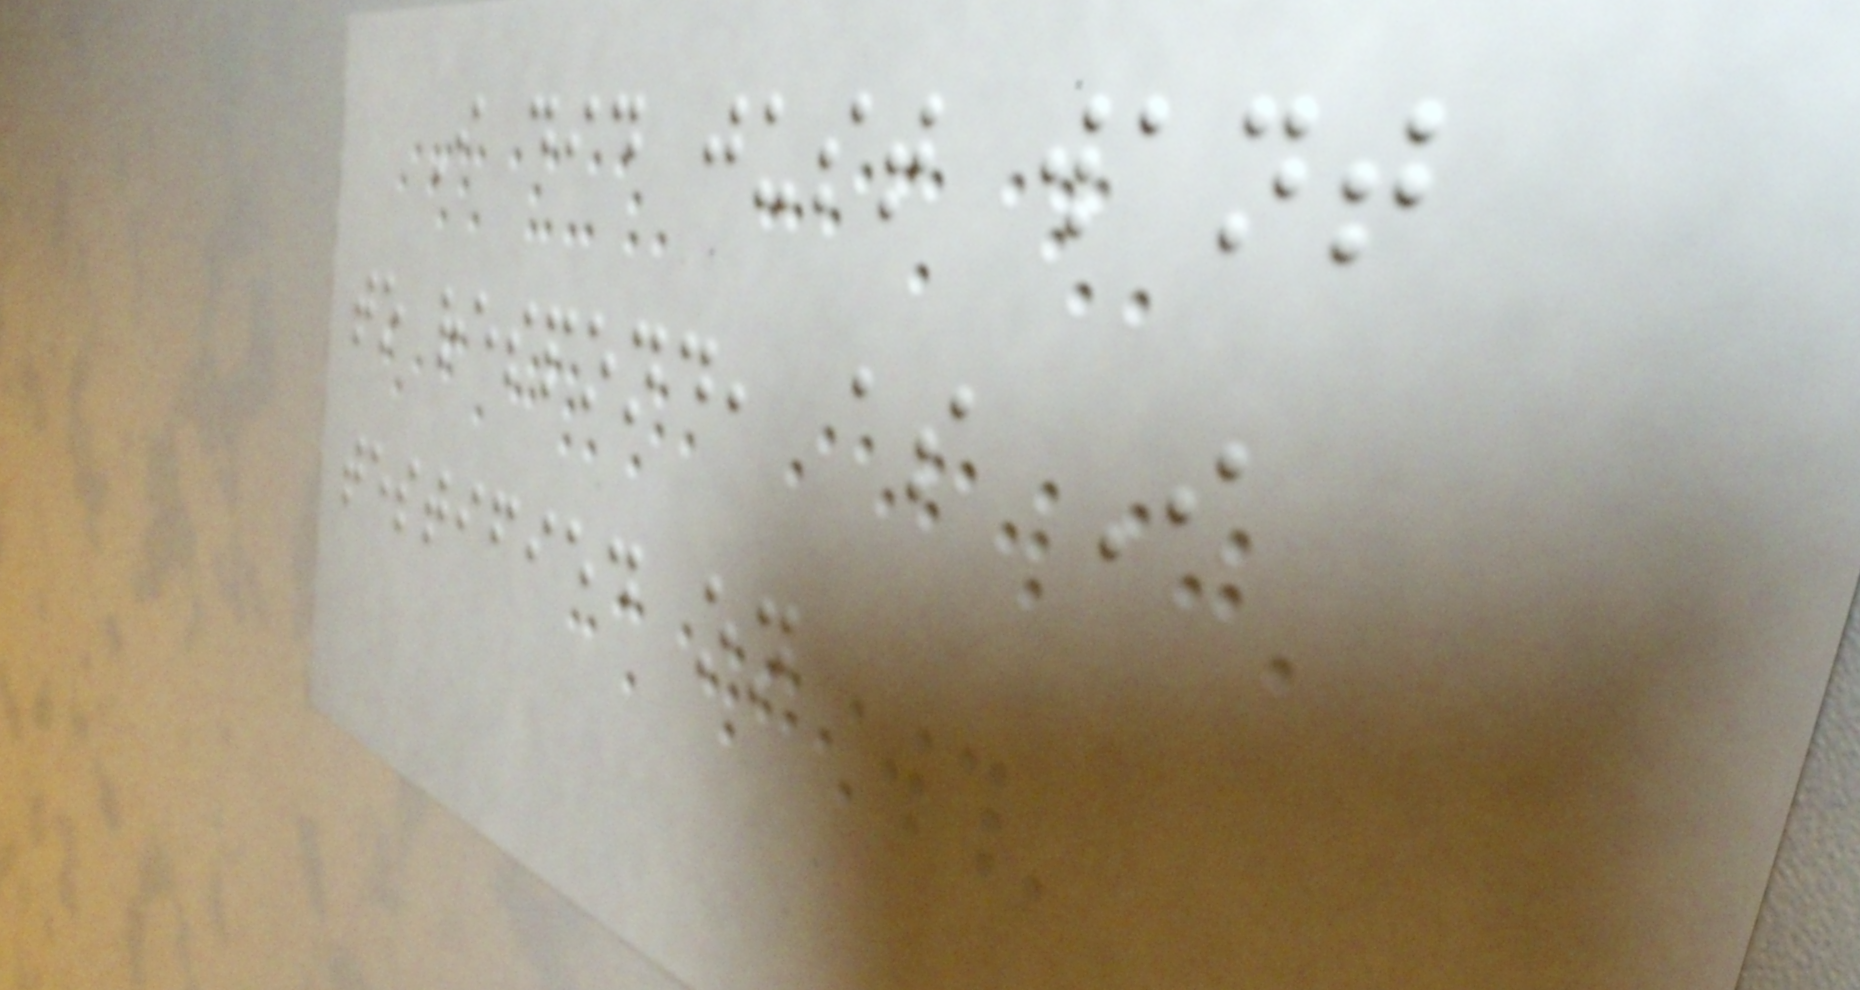I did just want
to respond, as I
testified on
